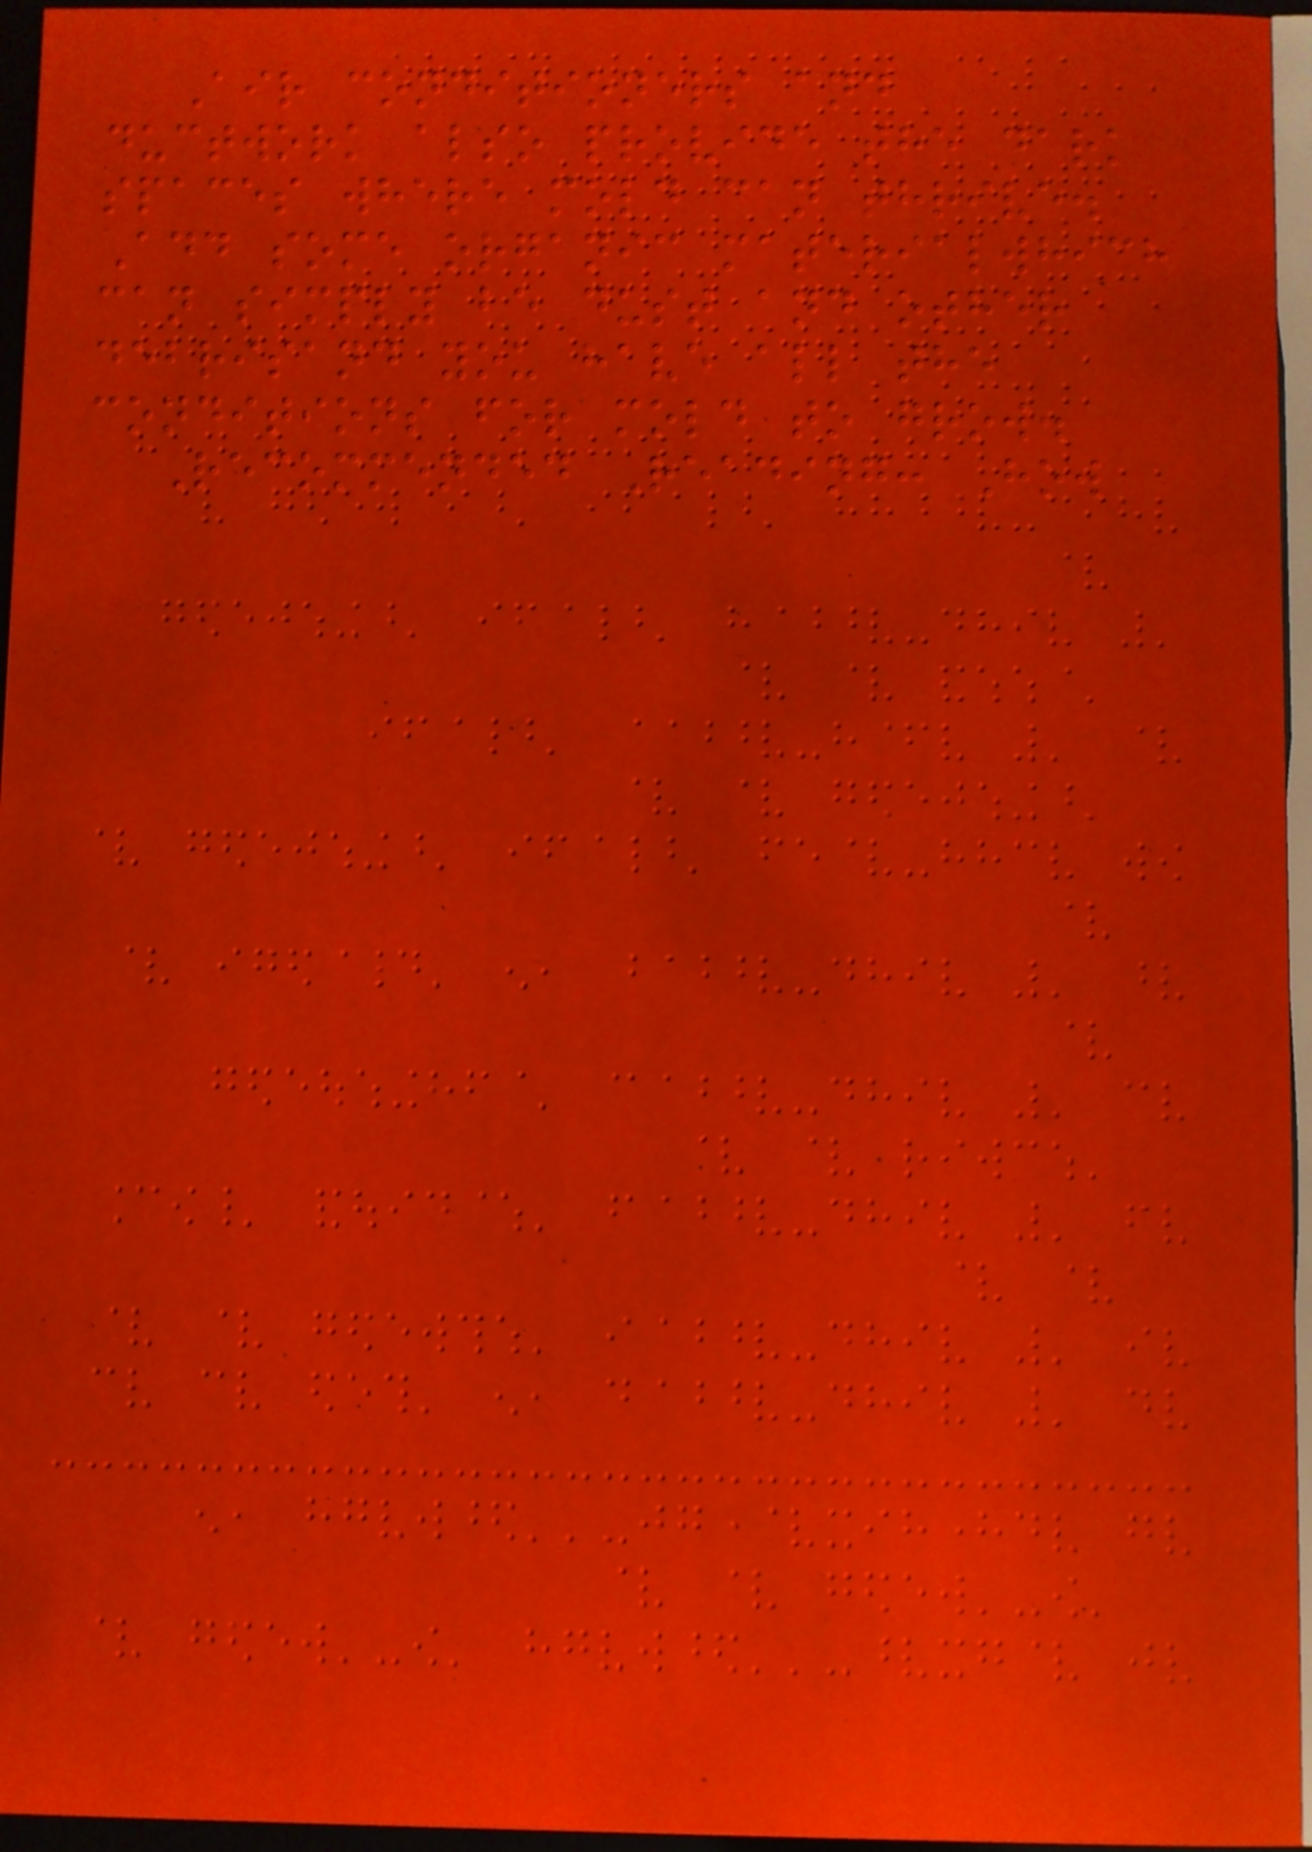Air conditioners and
ductwork also provide the dark
spaces where mold can thrive.
Add some organic materialwhich
can simply be dust and other
debrisand you have all the
conditions for mold to grow.
Recommended Reading: How
